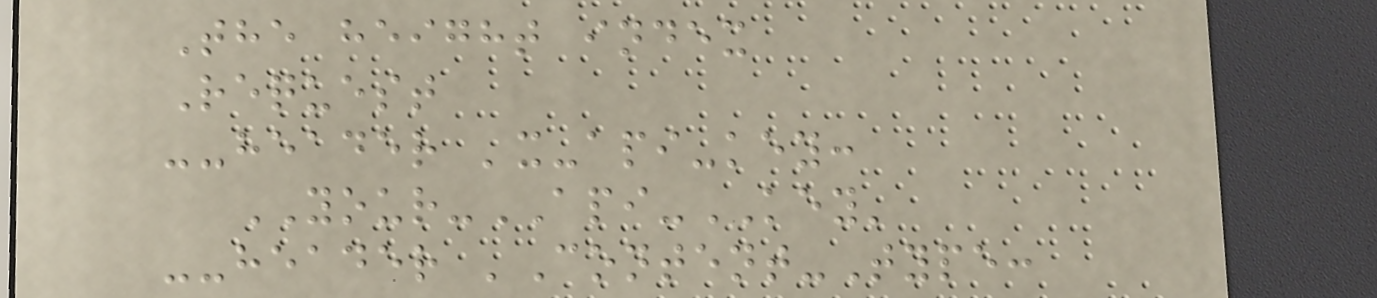The height index
Request
--header 'x-api-key:
YOUR-API-KEY'
--header 'Content-Type:
